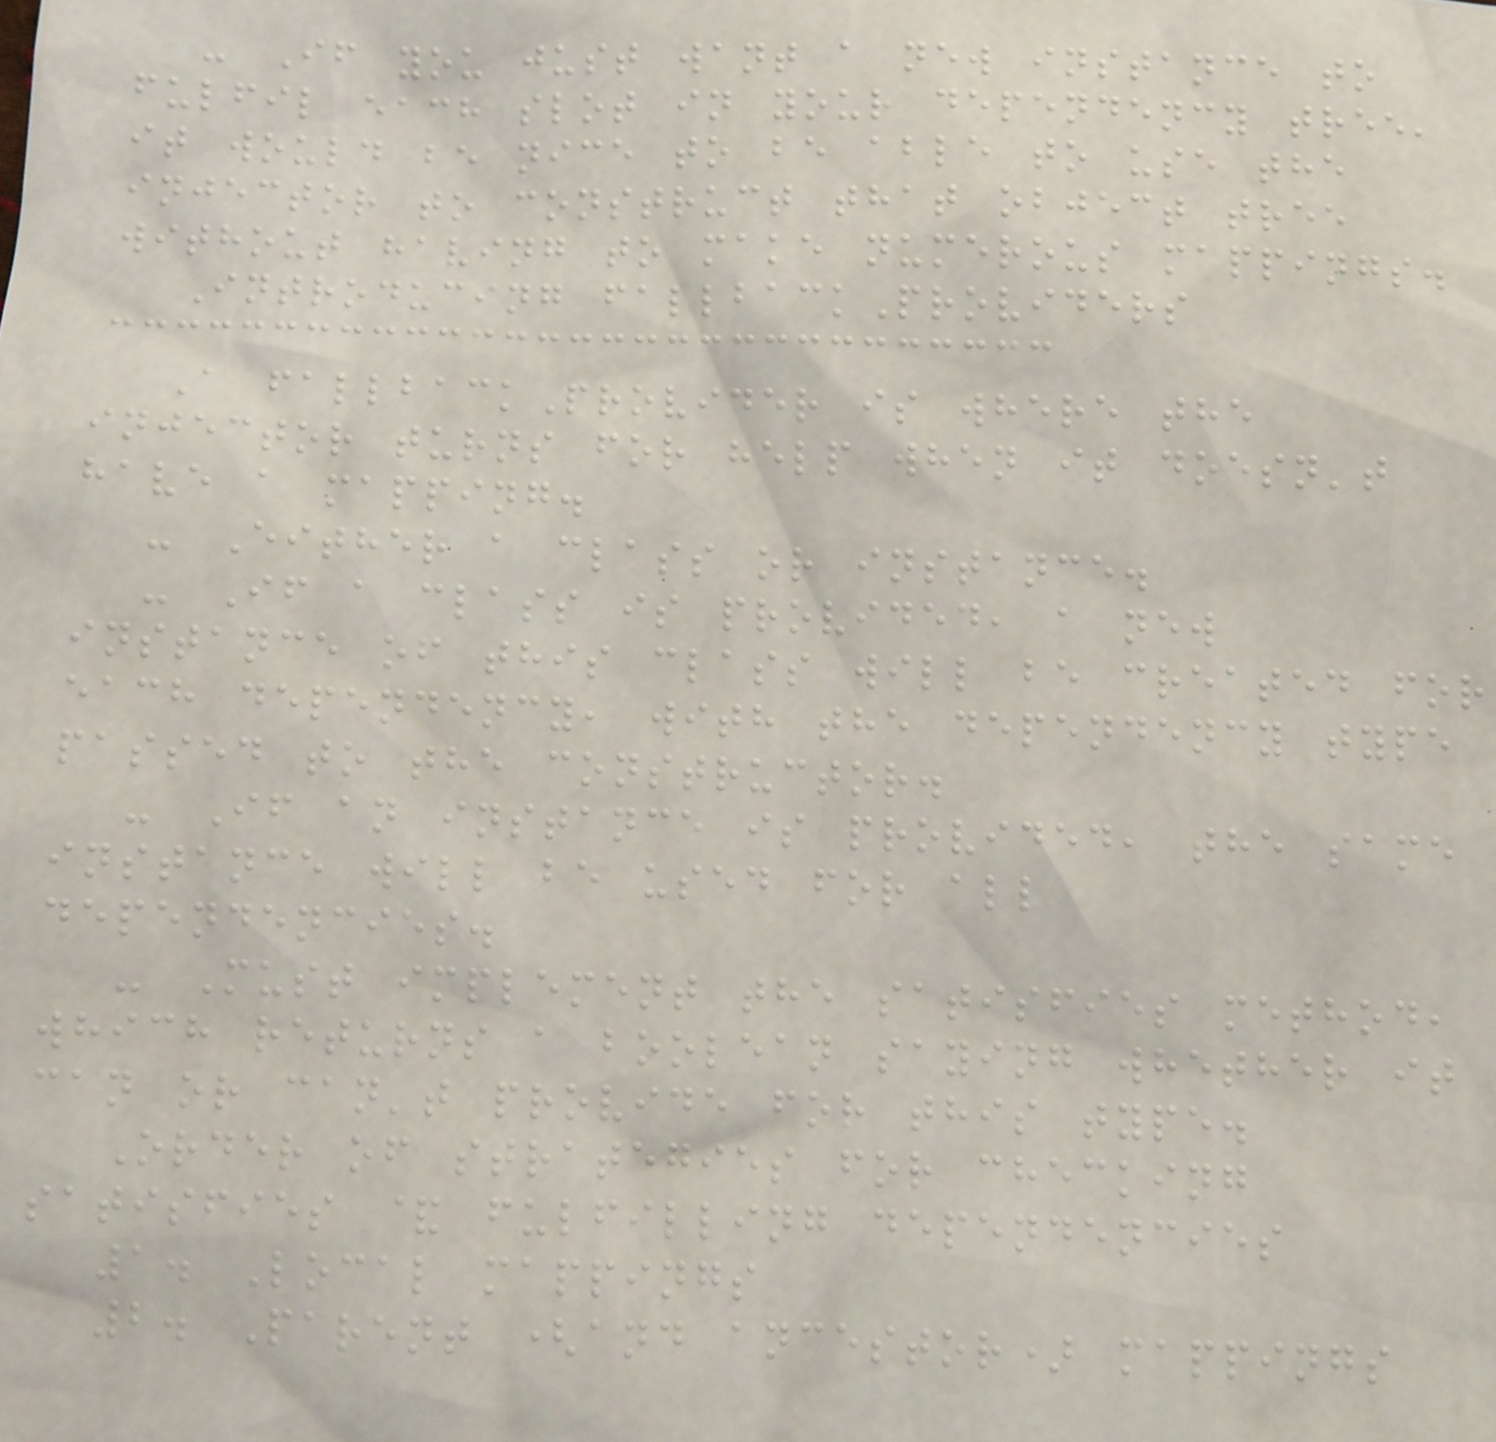- If you just want a new instance to
fulfil each slot in your dependency tree,
it would be nice to be able to use the
injector to construct that object tree
without having to make numerous mappings.
Introducing fallbackProviders
A fallbackProvider is where the
injector turns for help when it doesn't
have a mapping.
- Either a class or instance.
- If a class is provided, a new
instance of this class will be created for
each dependency, with the dependency type
passed to the constructor.
- If an instance is provided, the same
instance will be used for all
dependencies.
- Must implement the satisfies method,
which returns a boolean saying whether it
can or can't provide for this type.
Order of strategies for checking
satisfies & fulfilling dependencies
1. Local mappings
2. Parent (and ancestor) mappings
